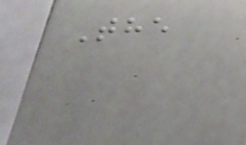The
